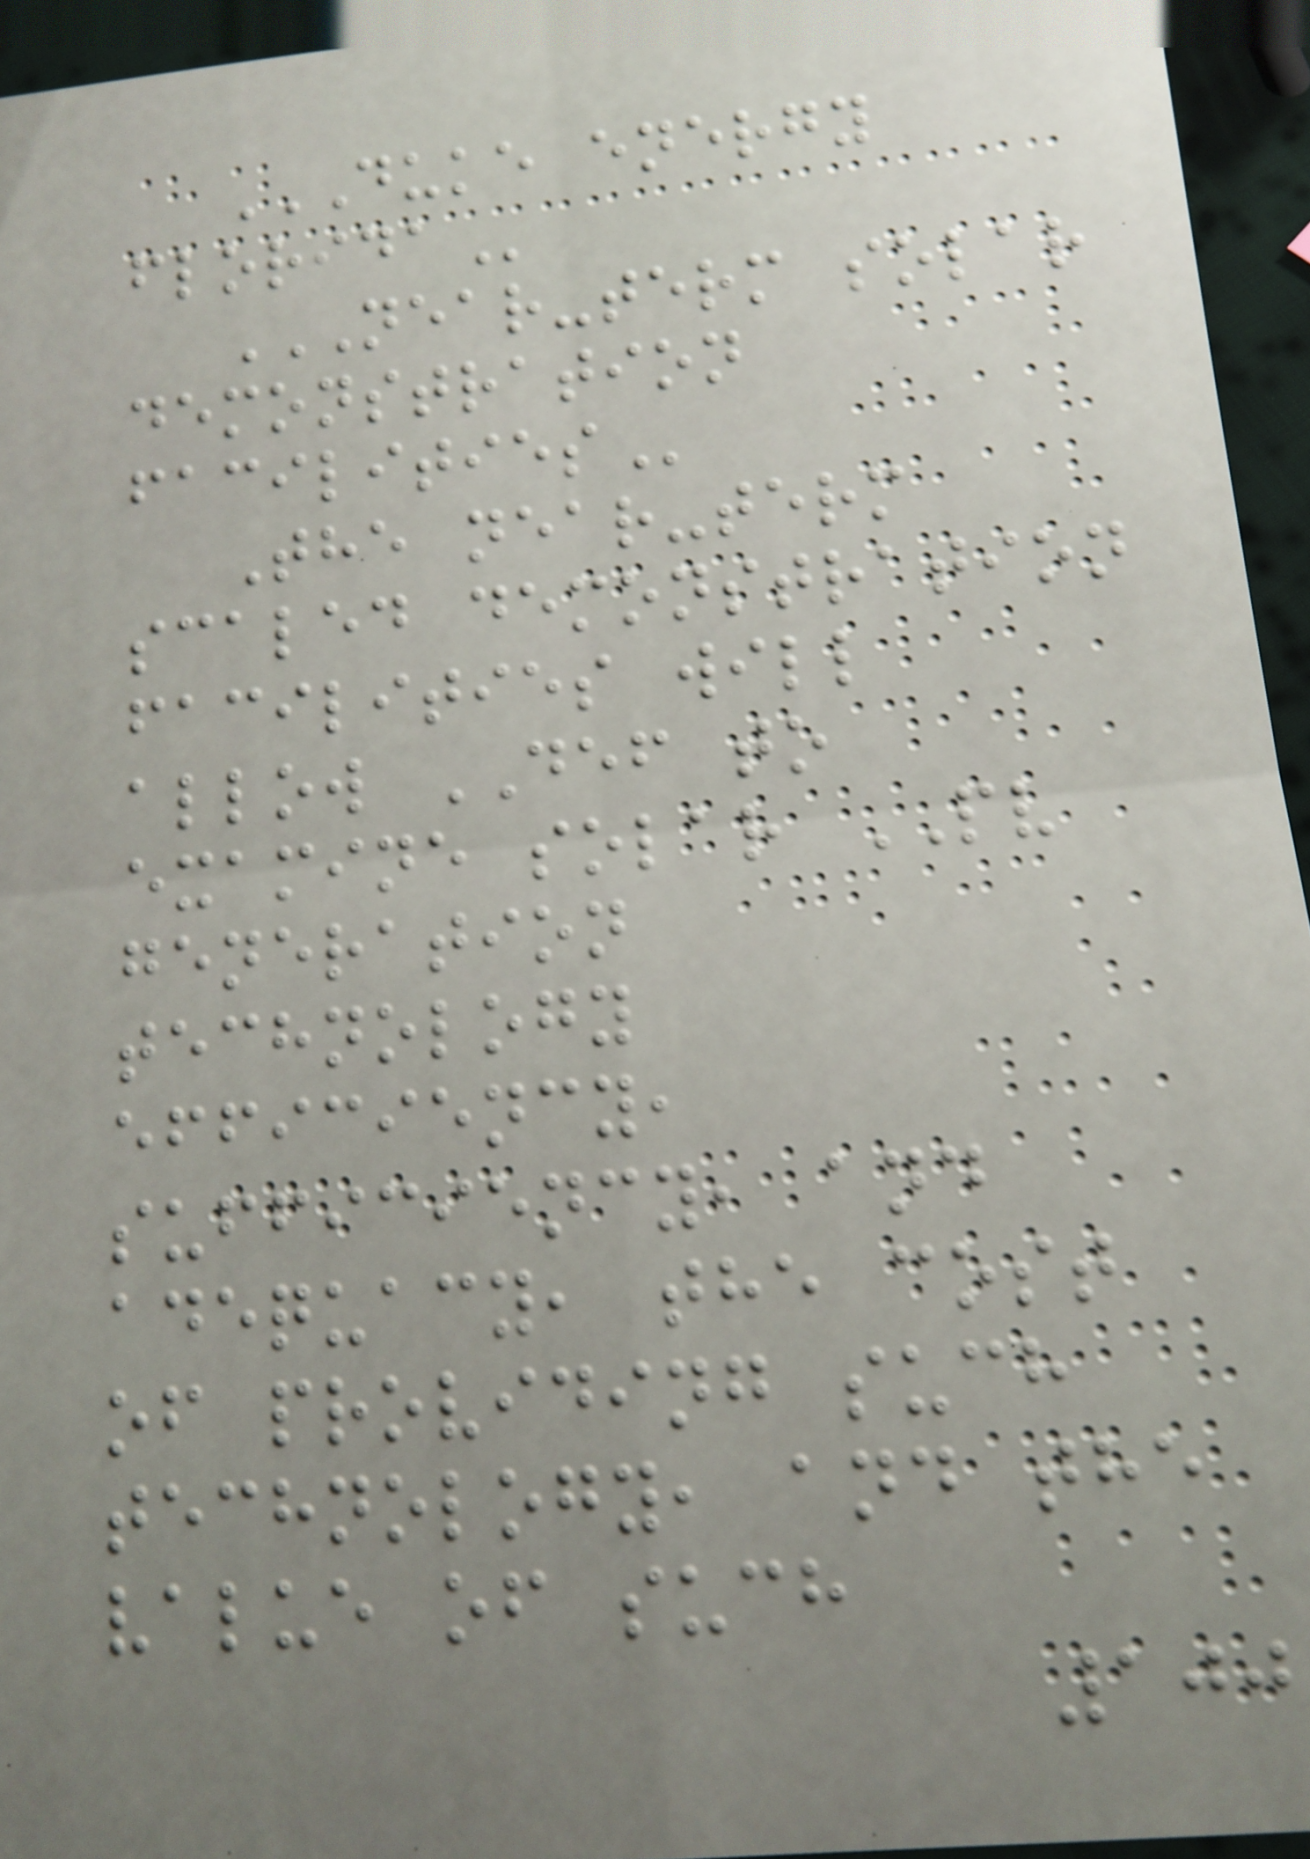DUKE ENERGY
FLORIDA
NEAR-TERM SOLAR
DEMONSTRATION
FACILITIES
The near-term
scaled demonstration
facilities will
allow DEF to
examine solar PV
generation
technology
efficiency,
sufficiency, and
adequacy, the cost
of providing such
technology, and the
value of such
100
